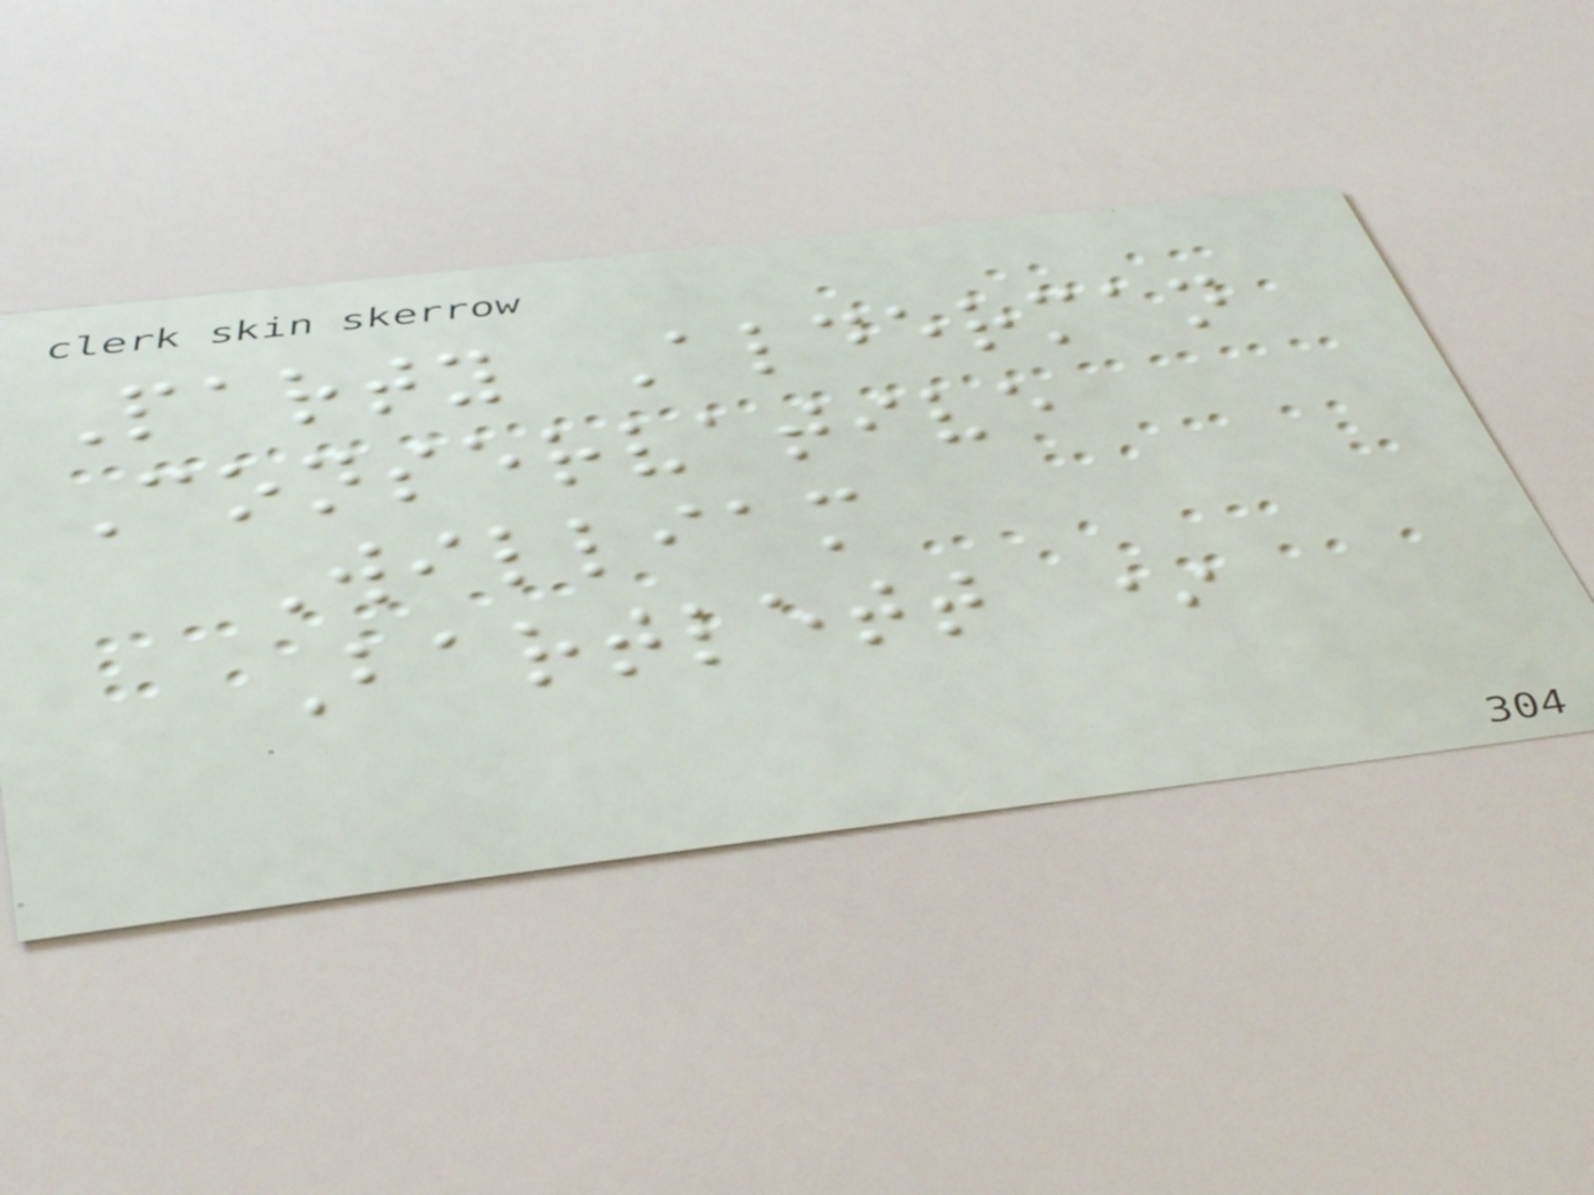Party Alderman
Conservative
William
Bartlett *
